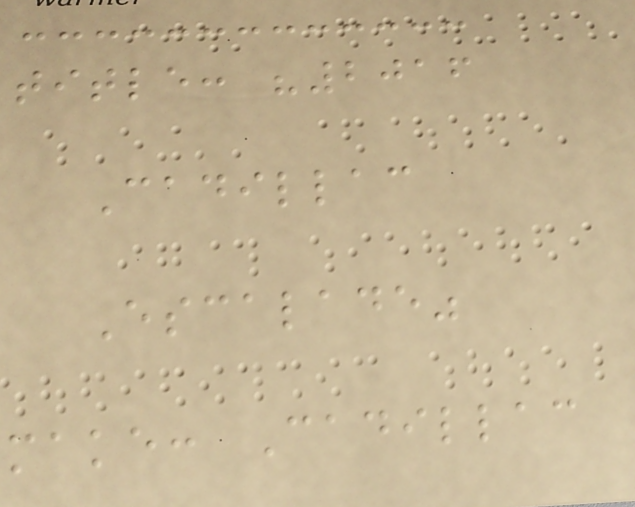title: "2016
Cadillac
Escalade"
make: Cadillac
